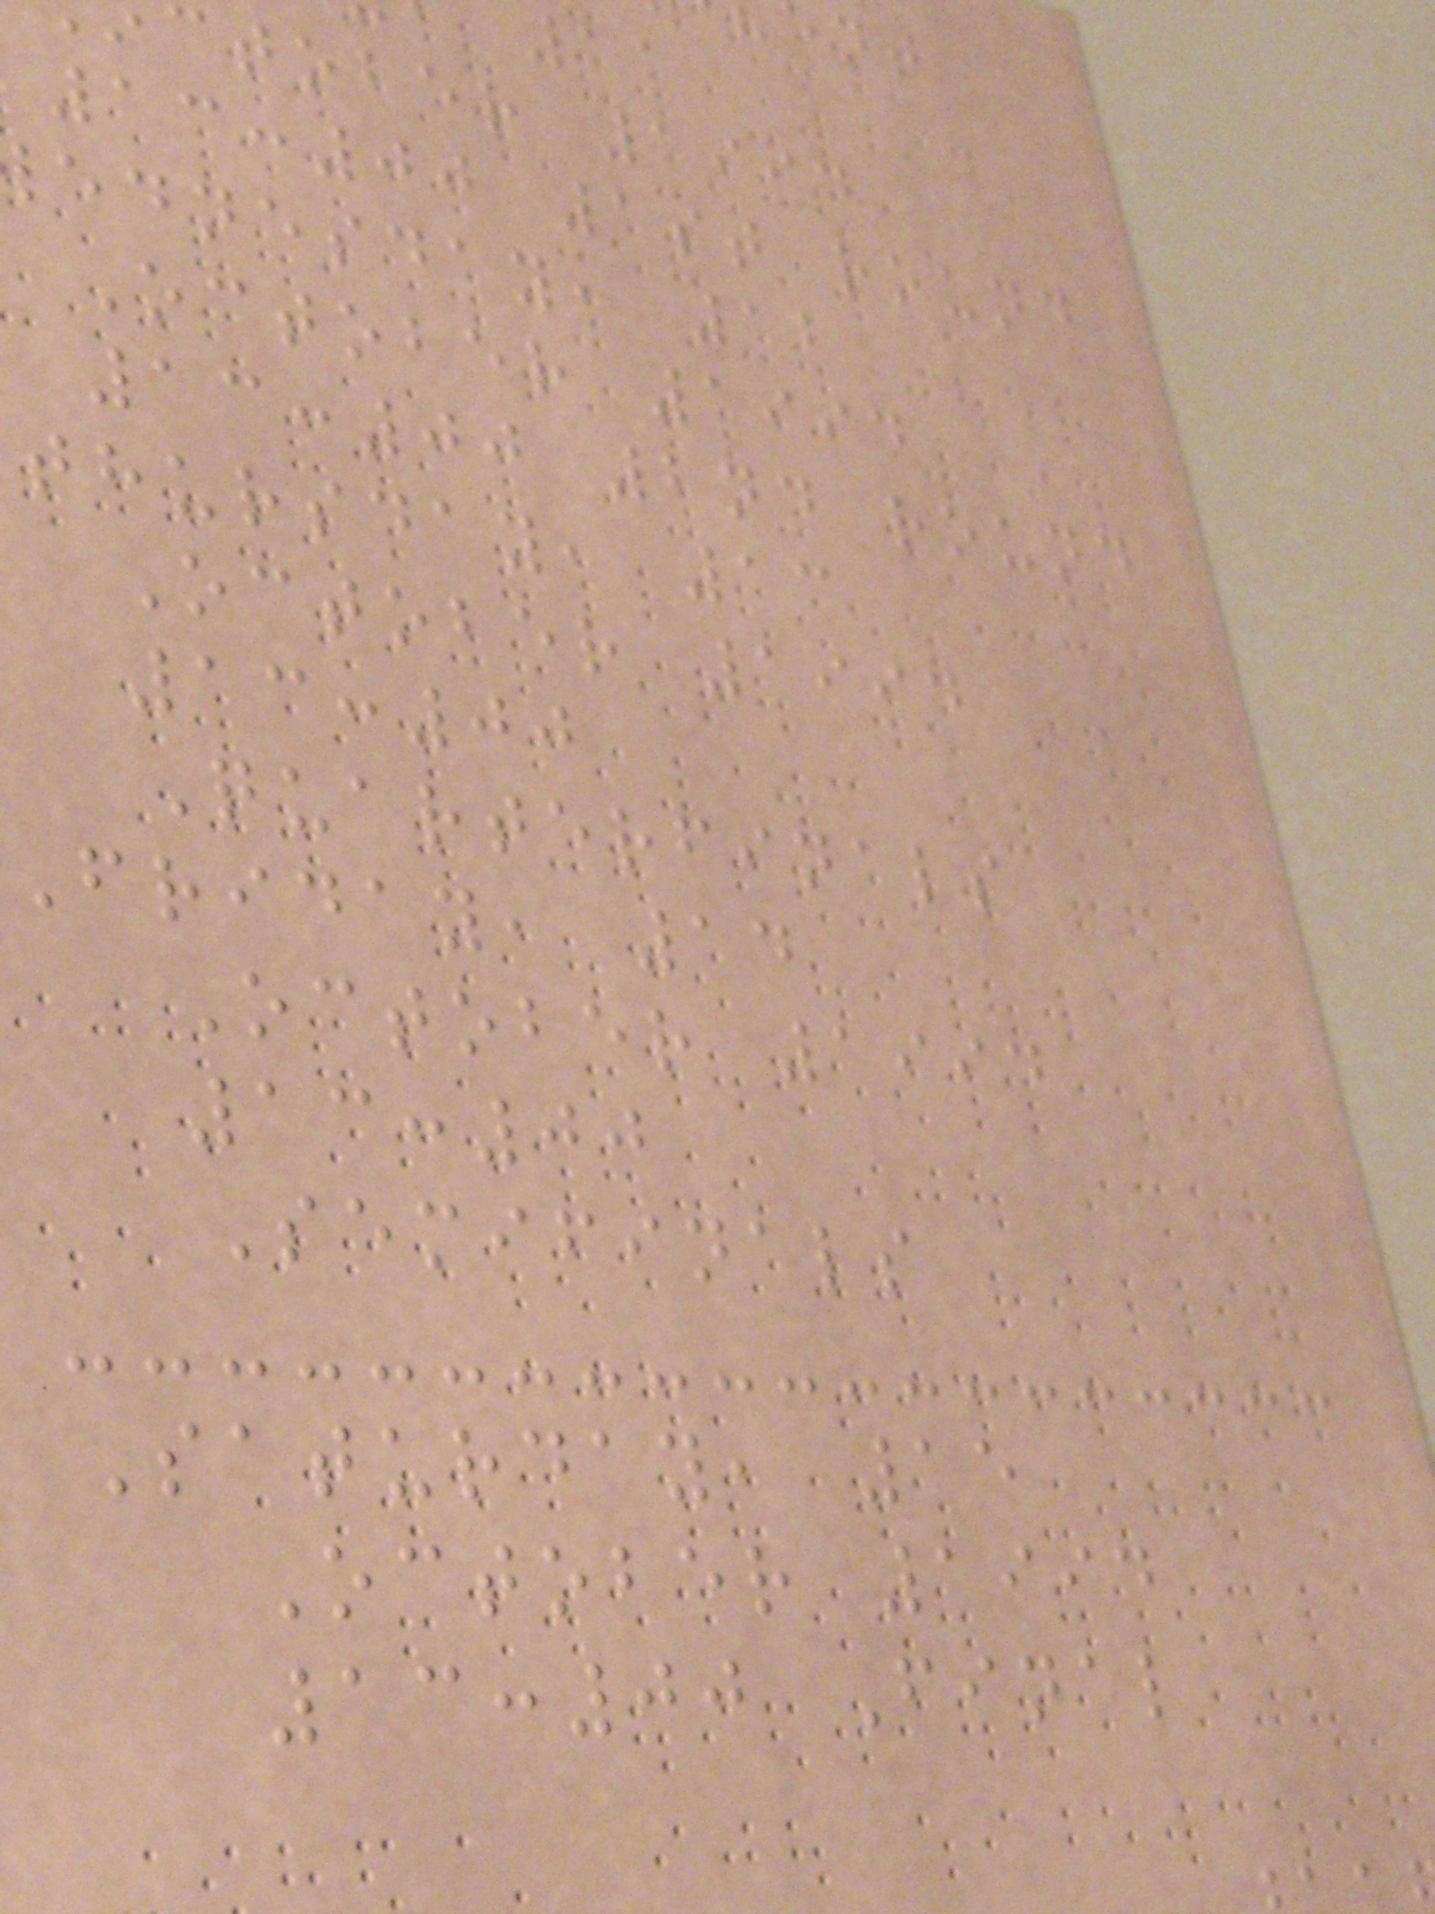ctober 1994
13:00 1st round
ednesday, 12
October 1994
13:00 2nd round
thursday, 13
October 1994
13:00
Quarterfinals
Friday, 14
October 1994
13:00
Semifinals
Saturday, 15
October 1994
13:00 Final
